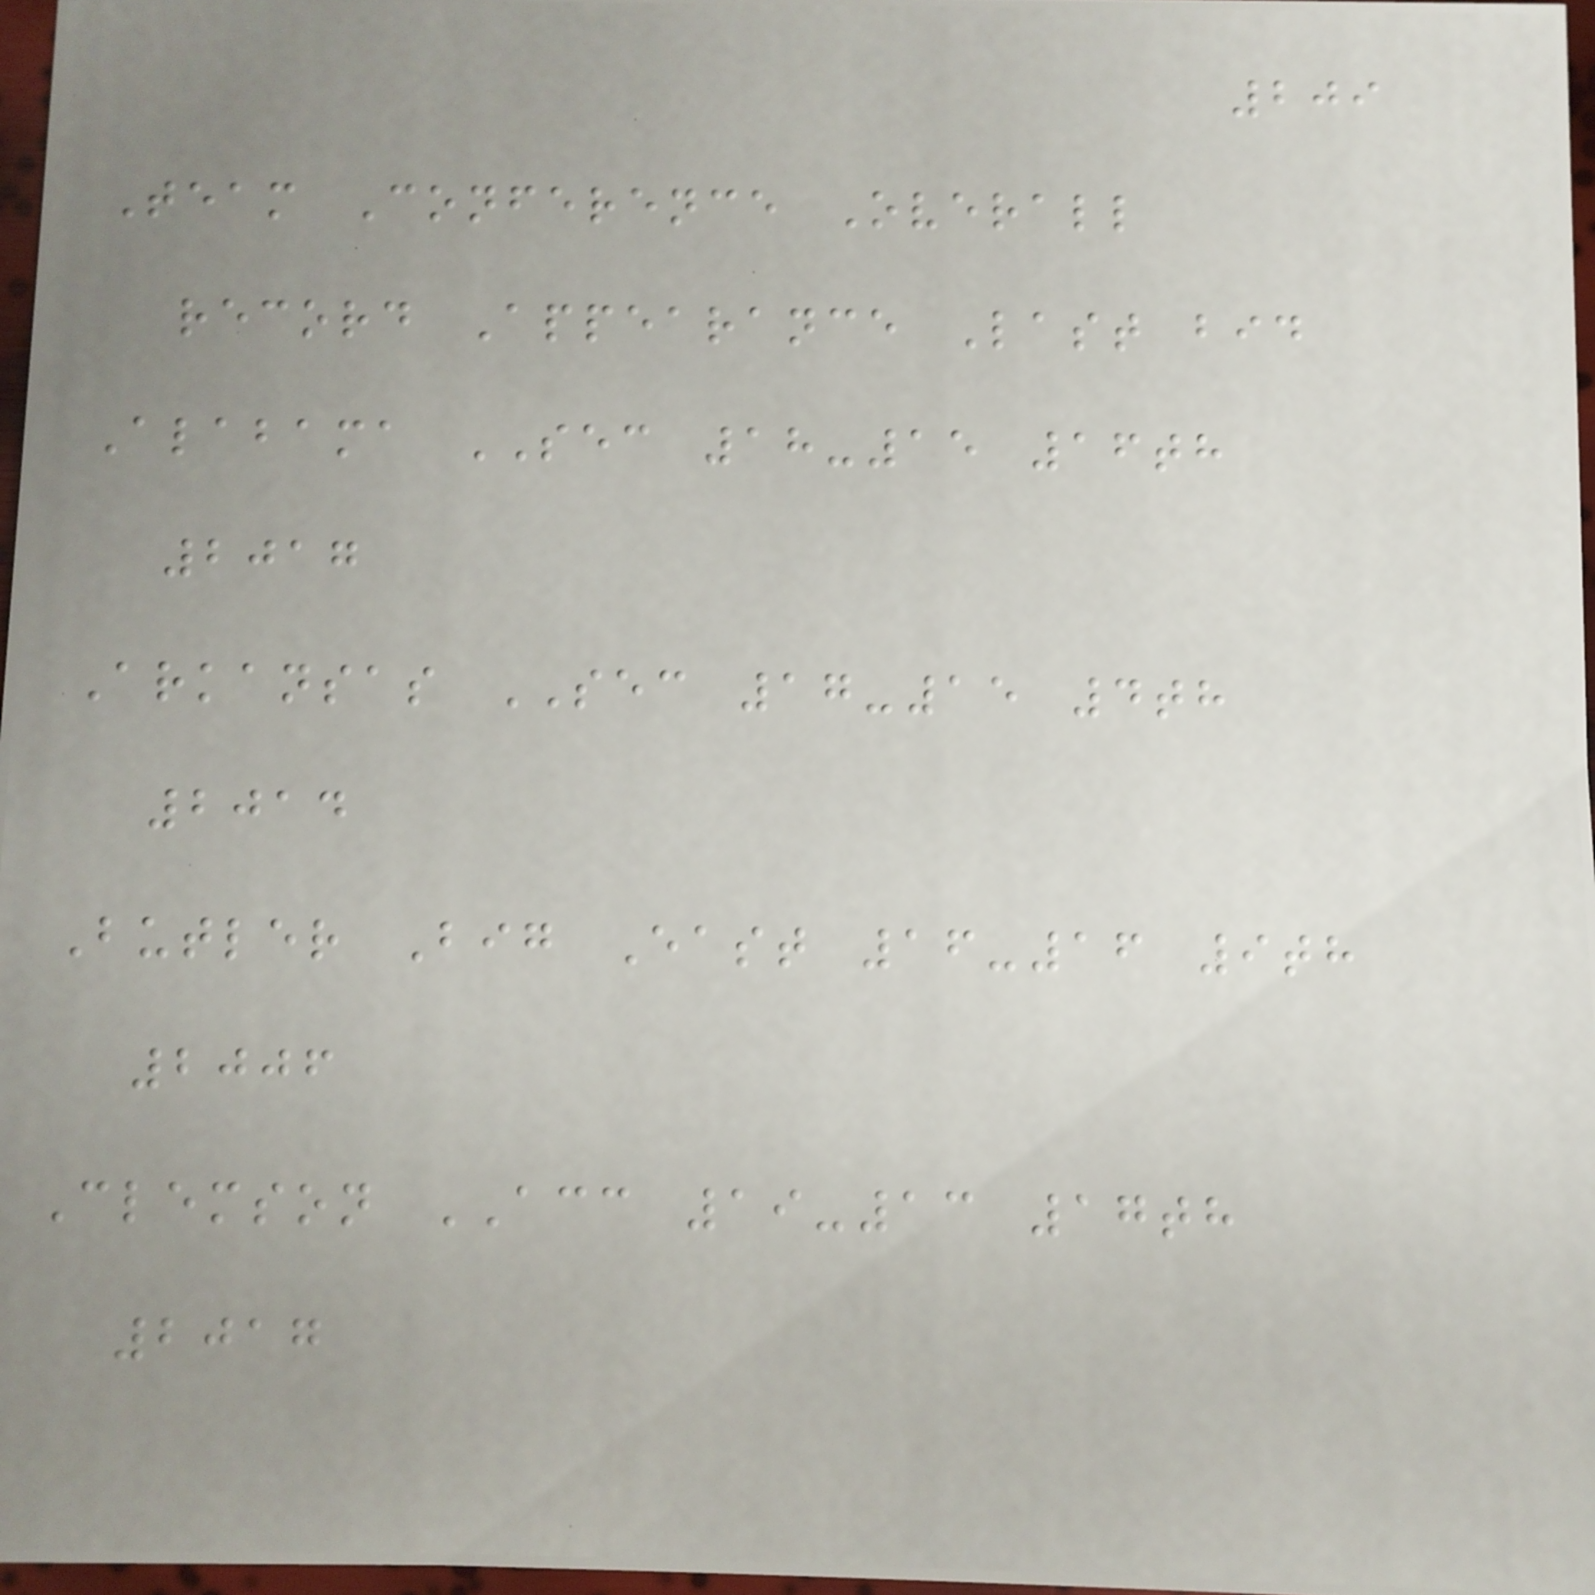209
Team Conference Overall
record Appearance Last bid
Alabama SEC 18-15 16th
2017
Arkansas SEC 17-15 4th
2014
Butler Big East 16-16 9th
2006
Clemson ACC 19-13 17th
2017
